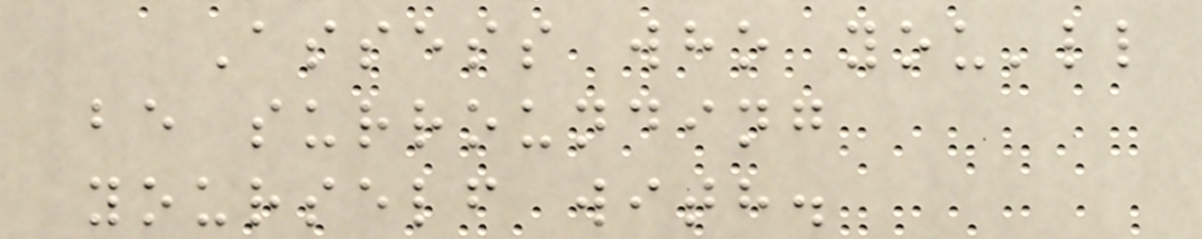Assess who you'll
be surrounding
yourself with.
